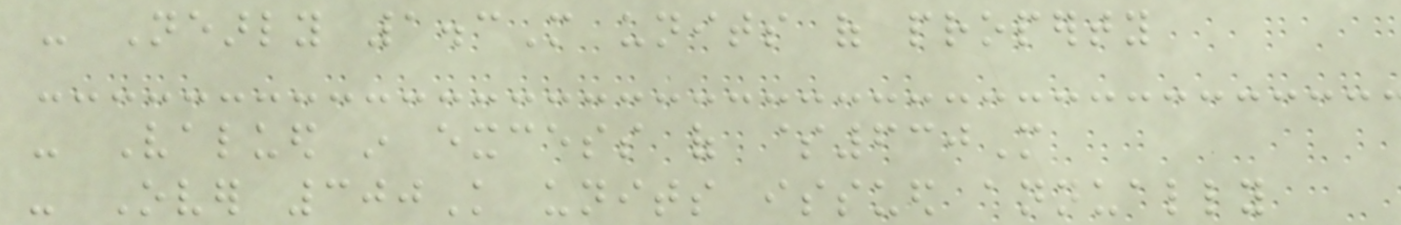- Nearly 1.3M units of property
- Valued in excess of $630M
- Over 300K units issued annually
